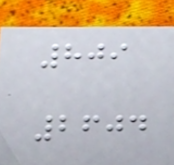809
2604
